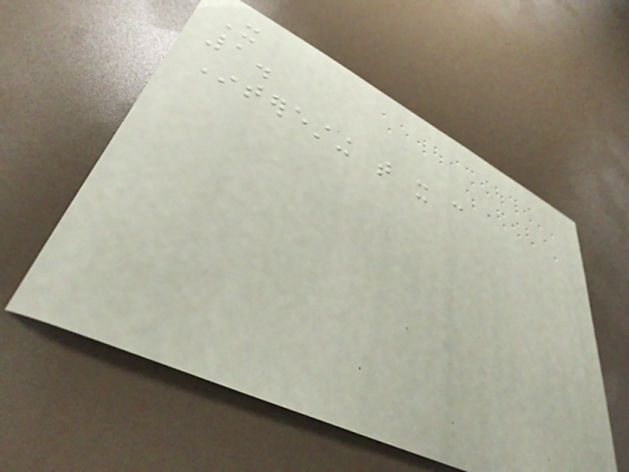It
1.
Interesting that it can
